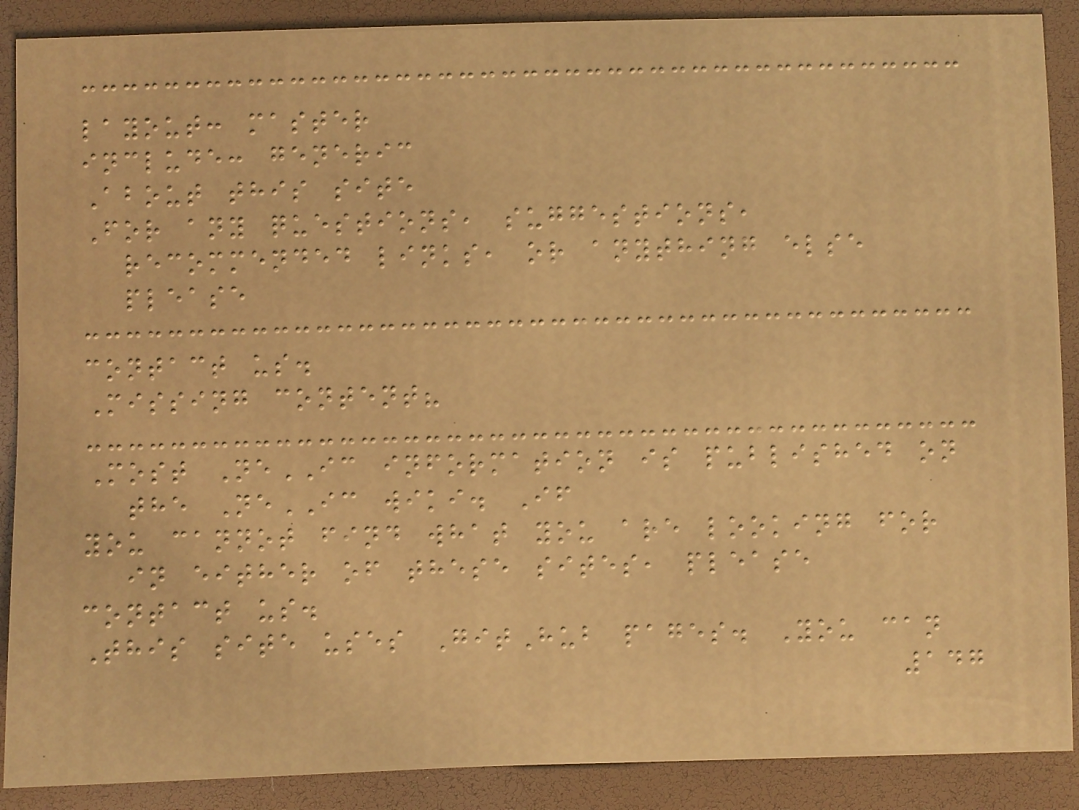layout: master
include: generic
About this site
For any questions, suggestions,
recommended links, or anything else
please
contact us.
Missing content?
Most NeIC information is published on
the NeIC wiki. If
you cannot find what you are looking for
in either of these sites, please
contact us.
This site uses GitHub pages. You can
147
